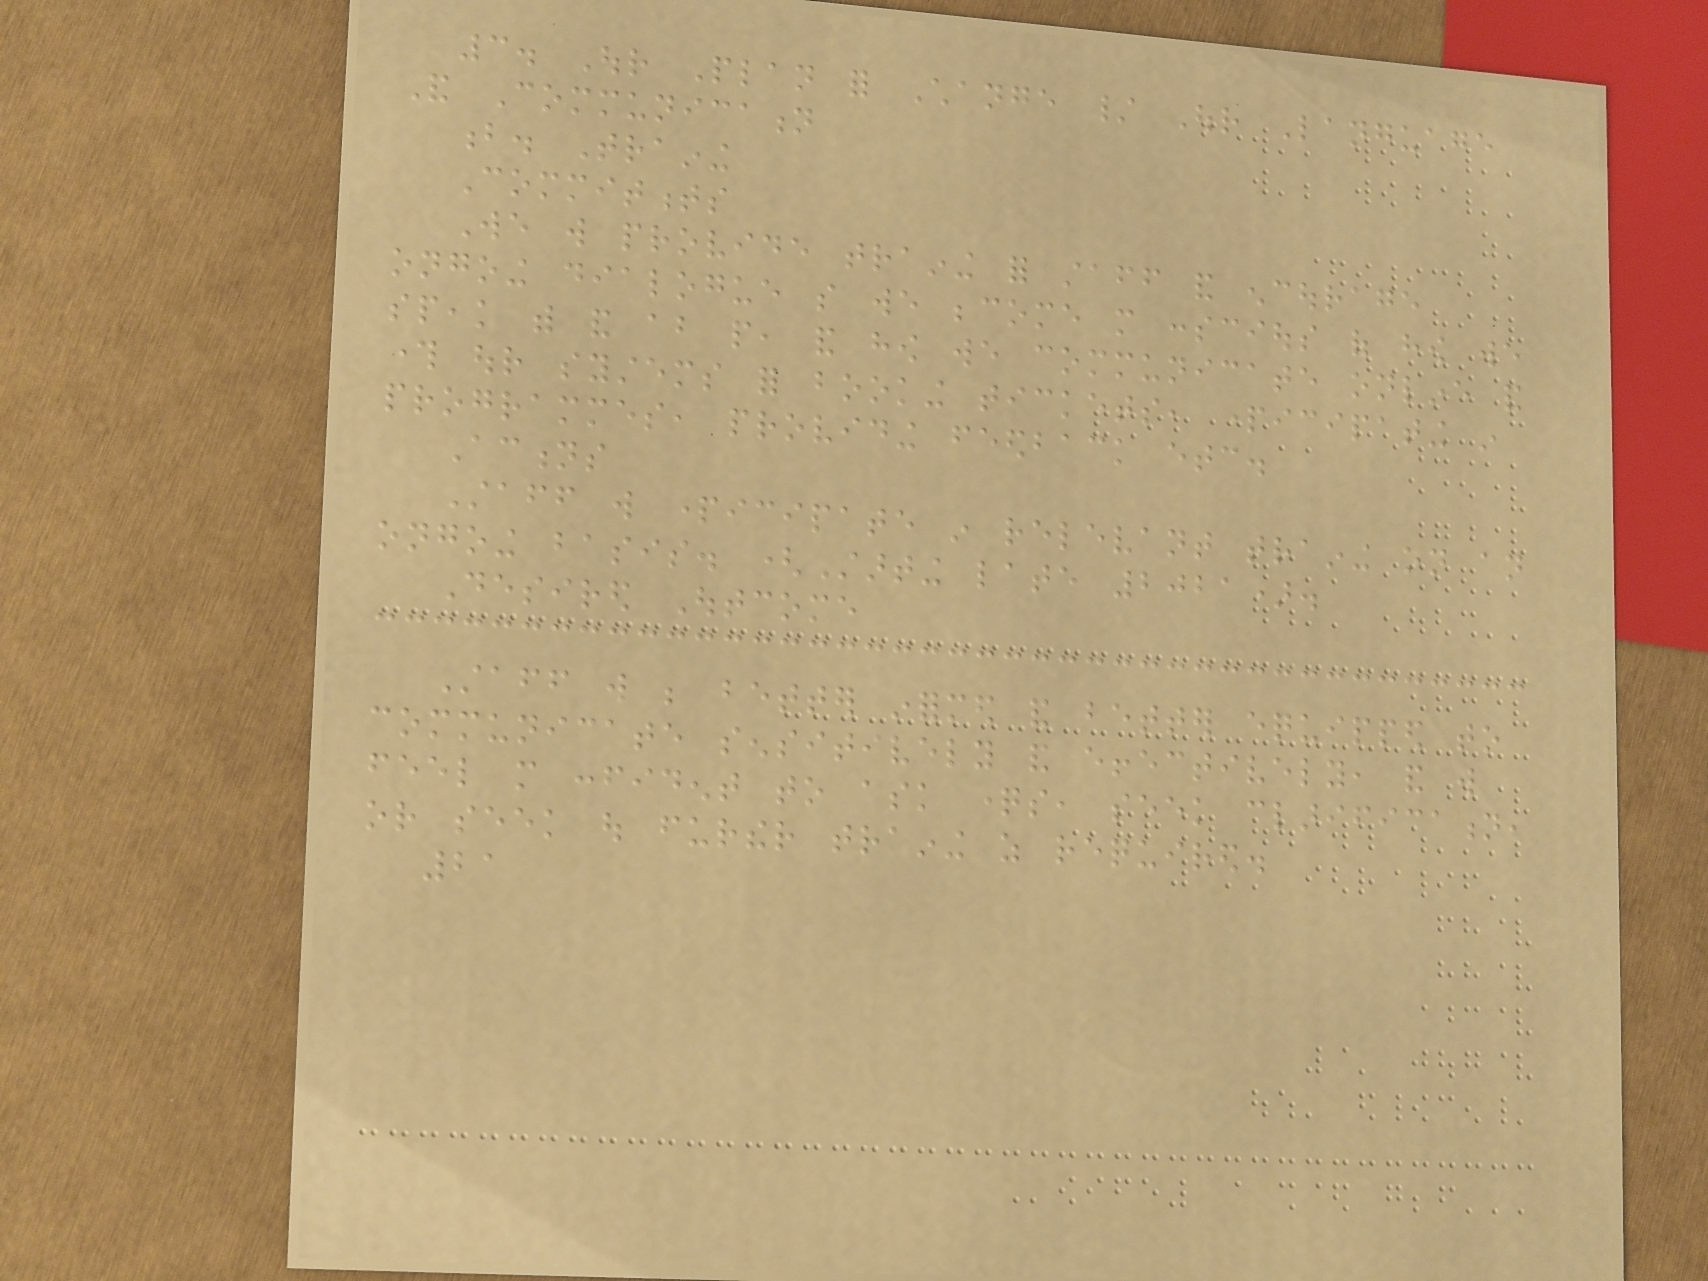3. Our Plan for Change / Our Language
And Communication
b. Training
Commitments
We will provide training for staff and encourage
ongoing dialogue so we become more conscious of how we
speak with and about people, and how we communicate online and
through our systems for booking tickets, participating in
programmes, providing feedback etc.
Actions
Staff will participate in relevant training on an
ongoing basis. (Starting late 2021).
Desired Outcome
Staff will be better informed and better equipped to
communicate sensitively and effectively, and will
feel more confident to ask questions, seek clarification,
or seek out further training as required.
21
